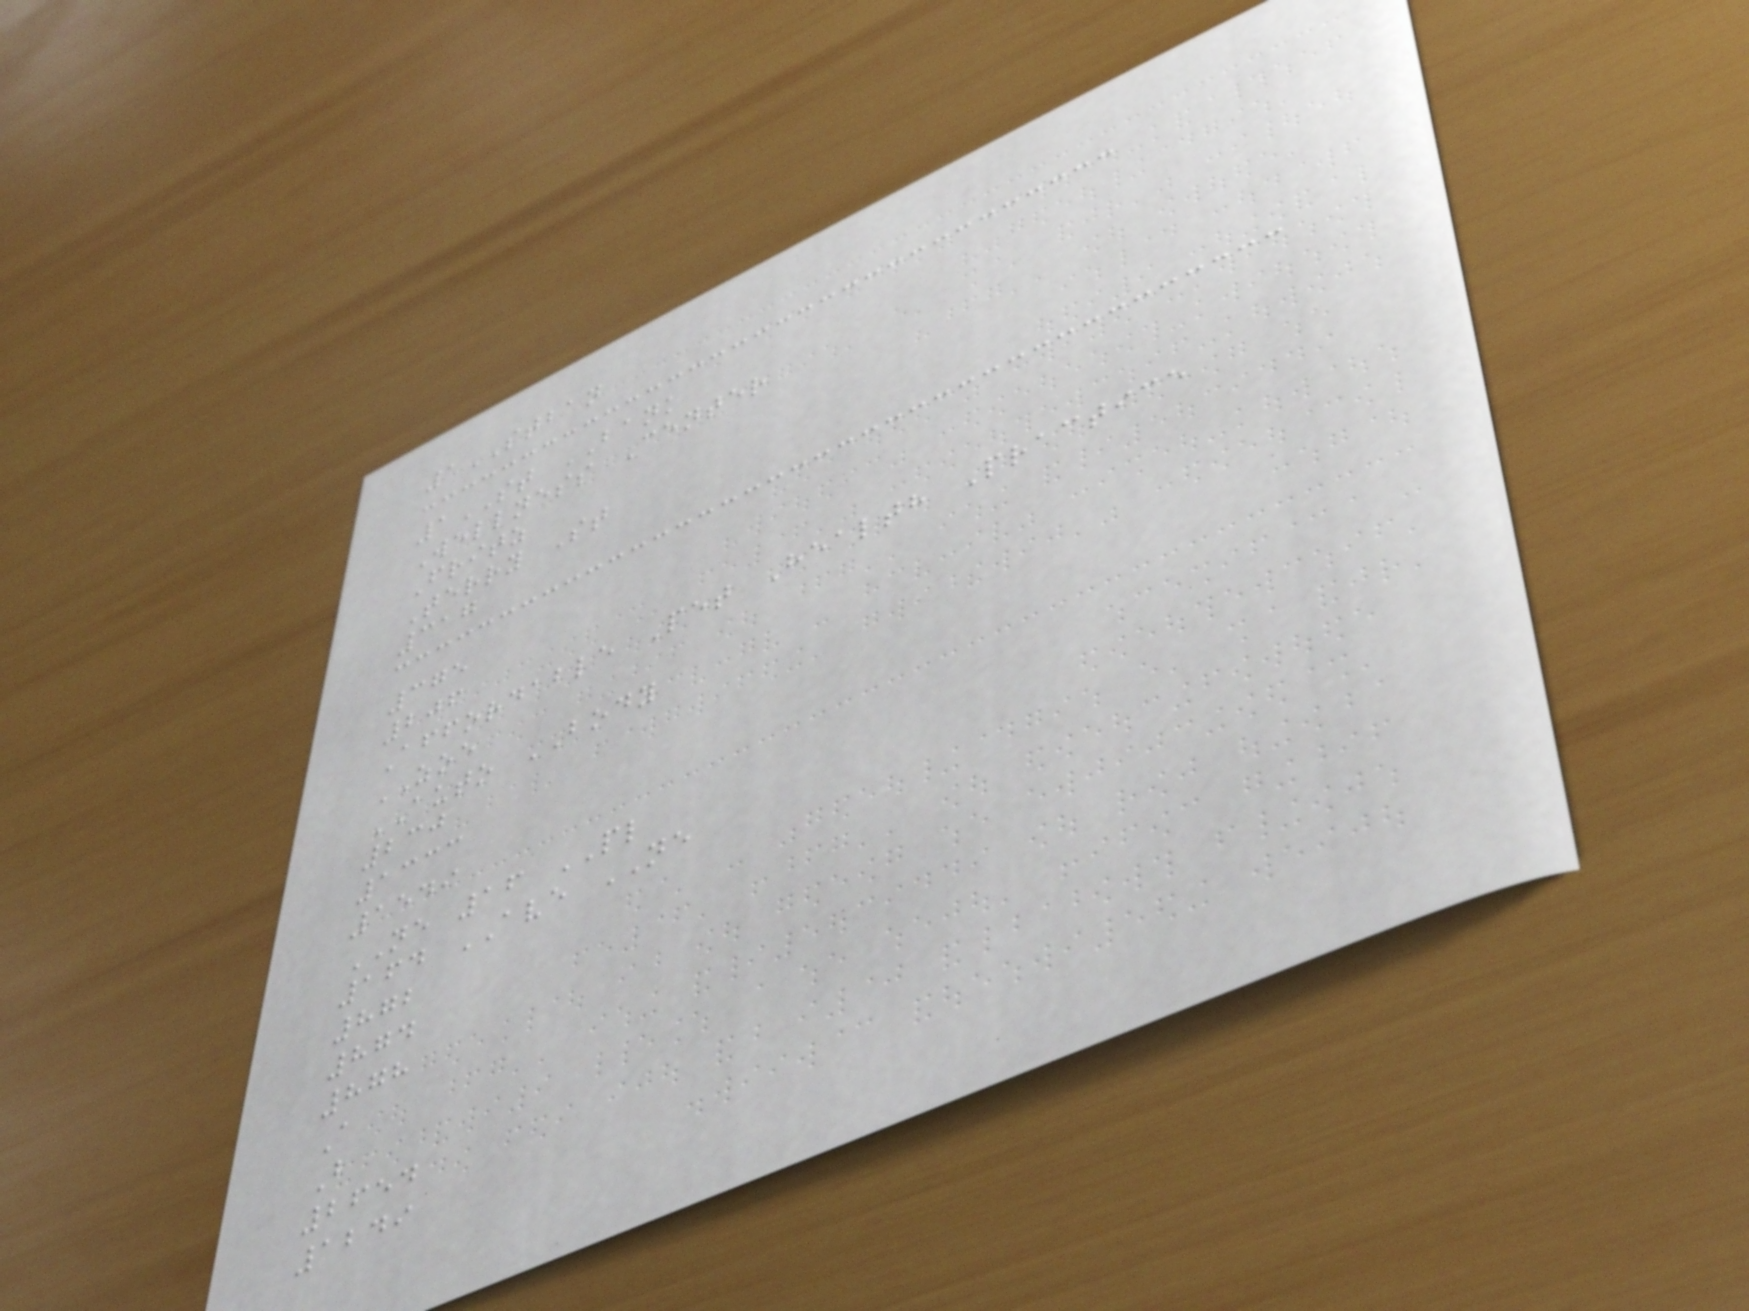1STBAN
1ST BANK
Wellness Center
Fritz
Terry St
317
375
206
Affordable Pet Health Practice
ZOE
AUTO BODY
230
1333
1549
NE 16 PL
164 AVE NE
872
874
878
A
B
2654
1249
